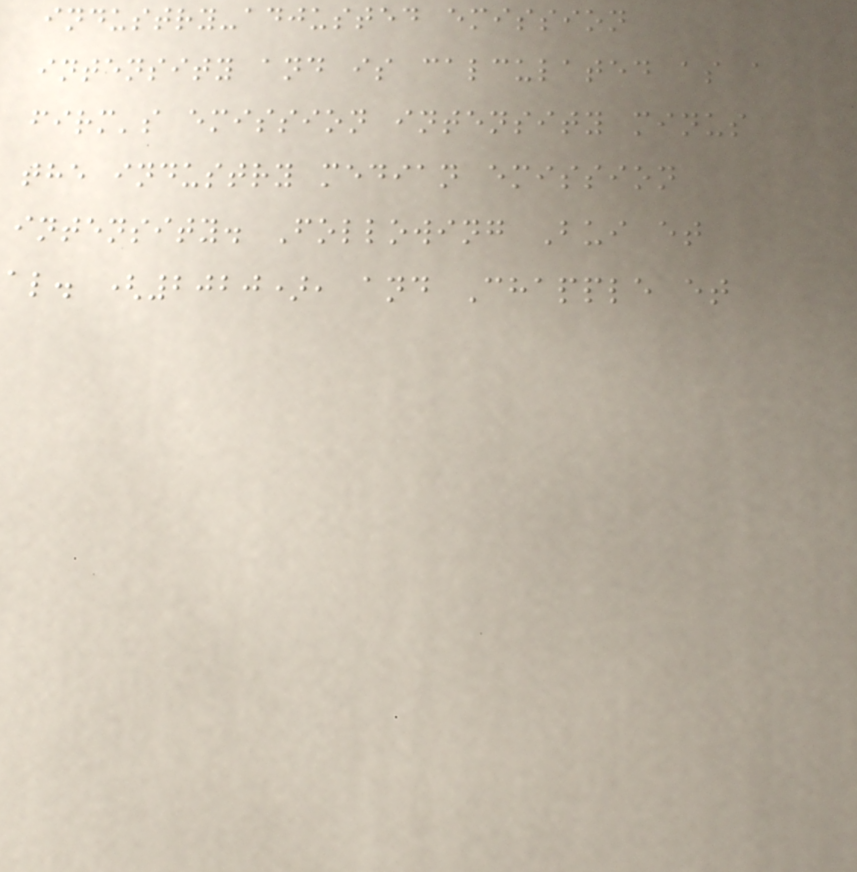industry-adjusted emission
intensity and is calculated as a
firm's emission intensity minus
the industry median emission
intensity. Following Bui et
al. (2020), and Chapple et
